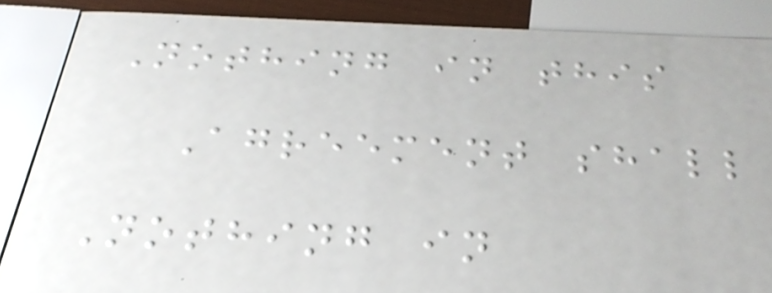Nothing in this
Agreement shall
Nothing in
